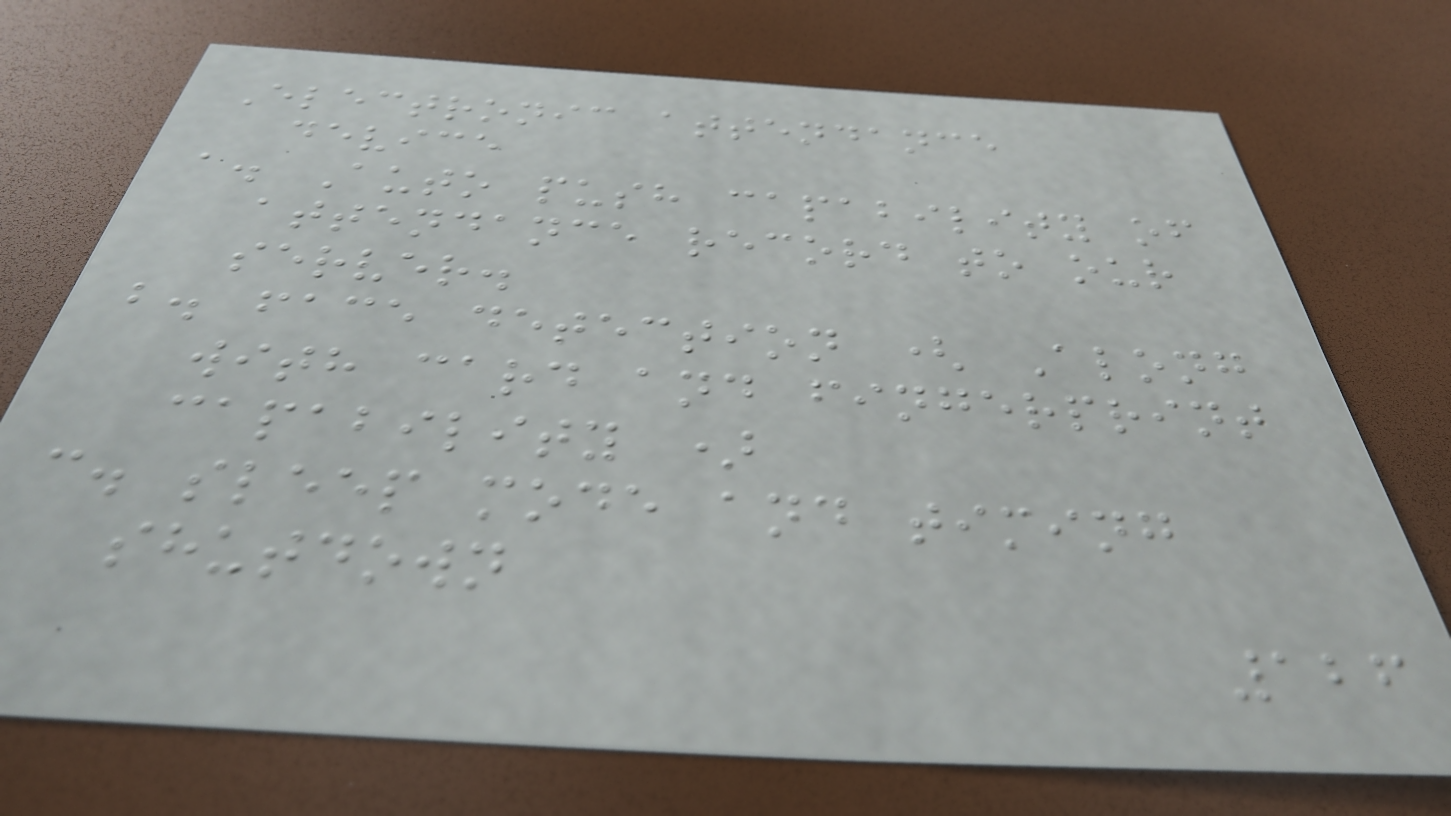Electronic attendance
device
a. Auto push capability of
attendance record to our
server.
b. face detection ( Along
with card and fingerprint
capability )
c. sleep mode and timing
shutdown
126
